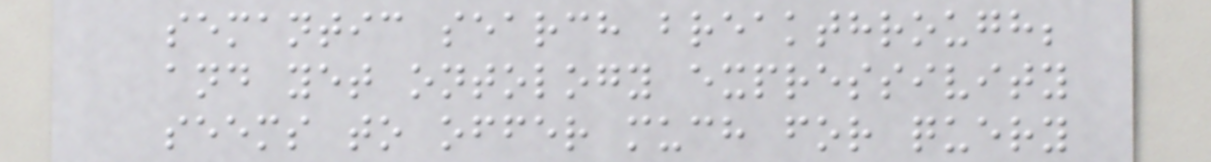semantic search breakthrough;
and yet ontology expressivity
seems to offer much for query
